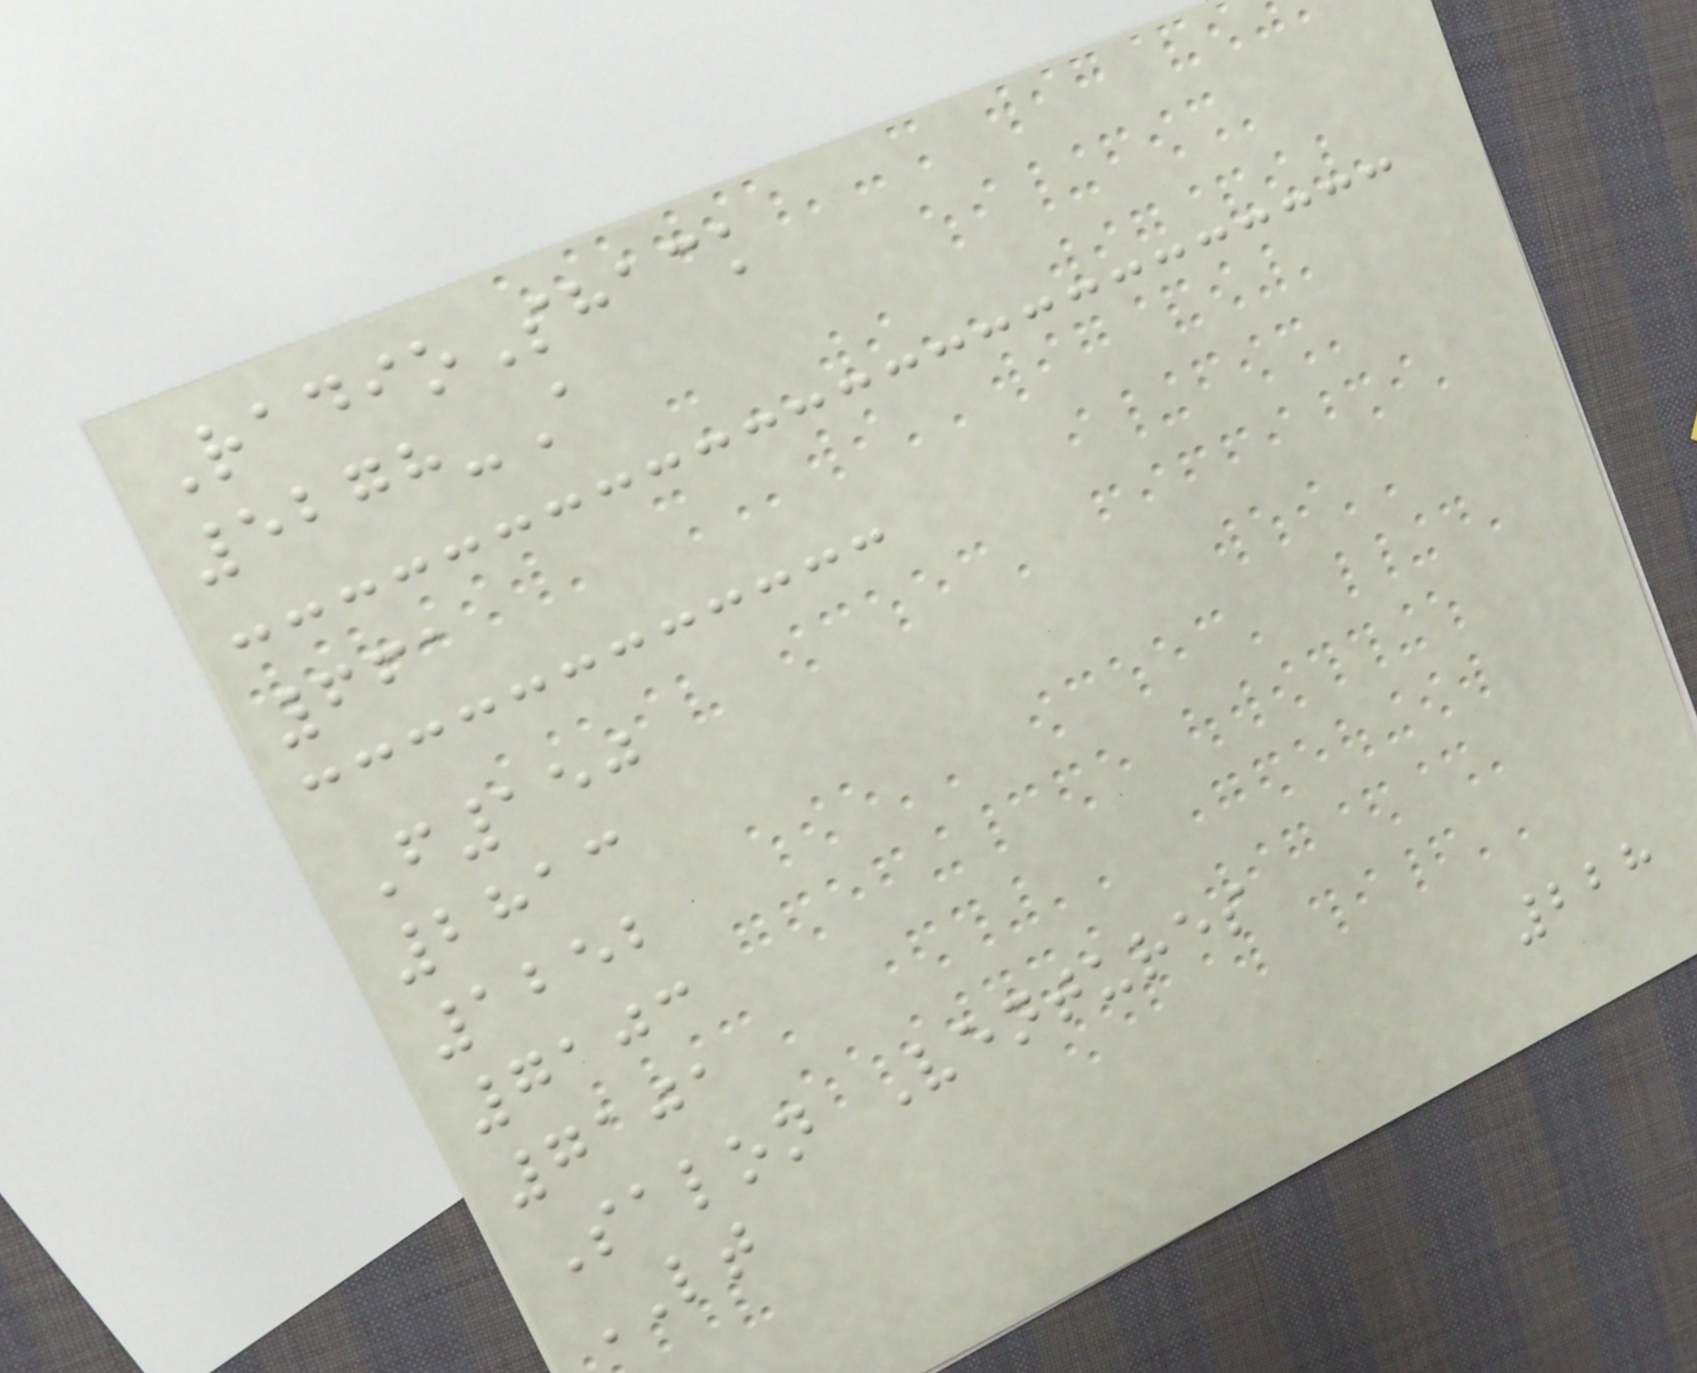RadioShack
5278-A
661
F150
2813
1252
7103
7101
Salon Ventures
LT
228
